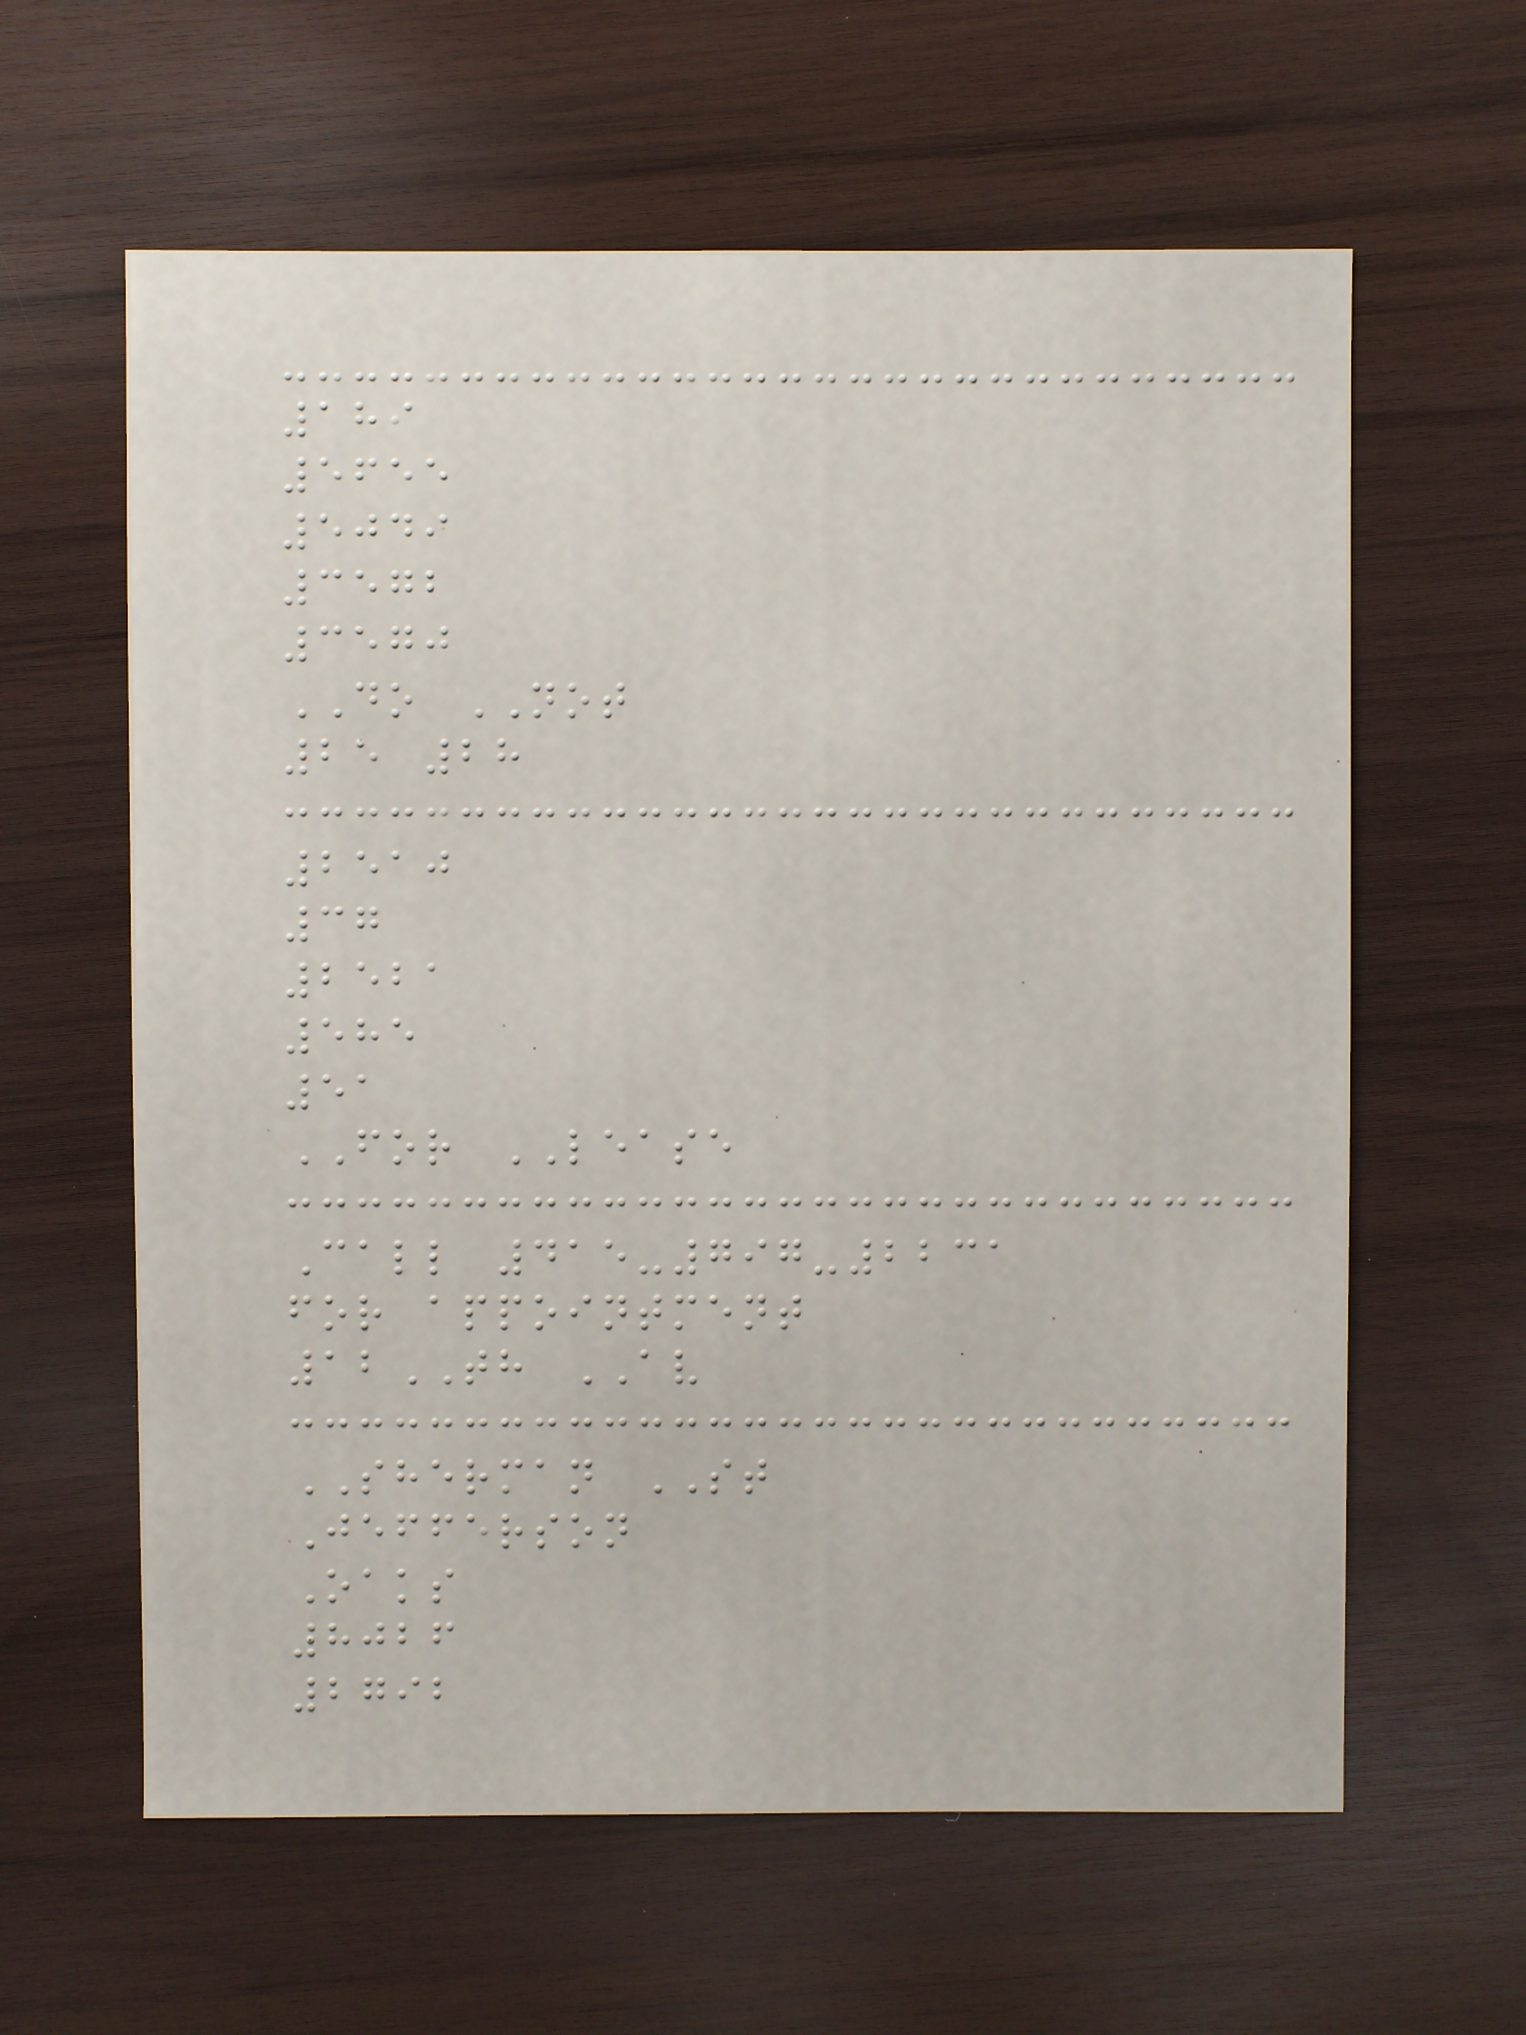189
5655
5049
3572
3570
DO NOT
25 28
2510
37
2521
585
51
FOR LEASE
Call 415-797-2231
for appointment
12TH AV
SHERMAN ST
Jefferson
Oaks
8026
2792
